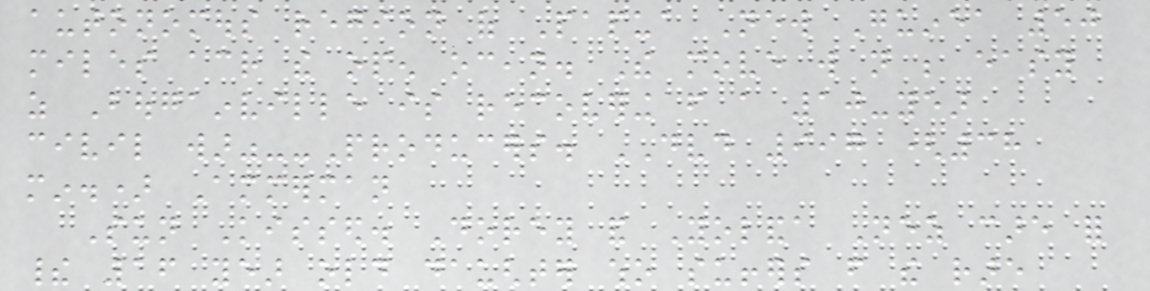autonomous region of Papua New Guinea 50
miles across the open ocean. The move will not be easy
as Bougainville is recovering from a 10-year
civil war"--Producers. DVD 997 (38
min.) Ammerman
Sun Kissed. Dorey and Yolanda Nez care for
their 16 year old daughter who suffers from the rare
